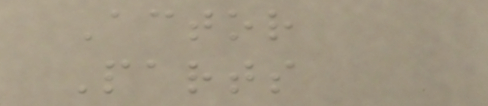Actor
Parts
